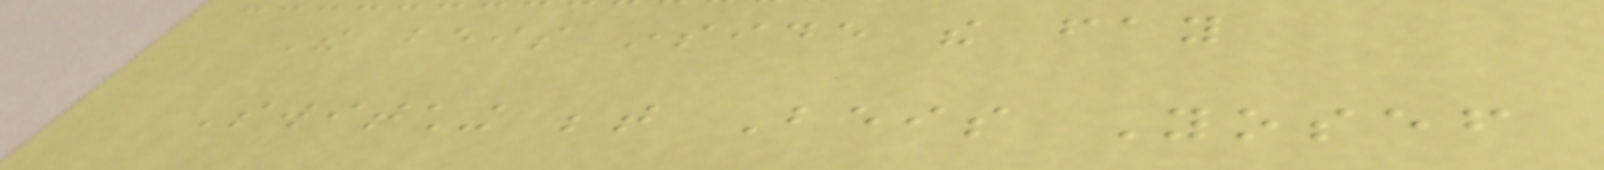The beis inside the fay
Switching between Beis Yosef
